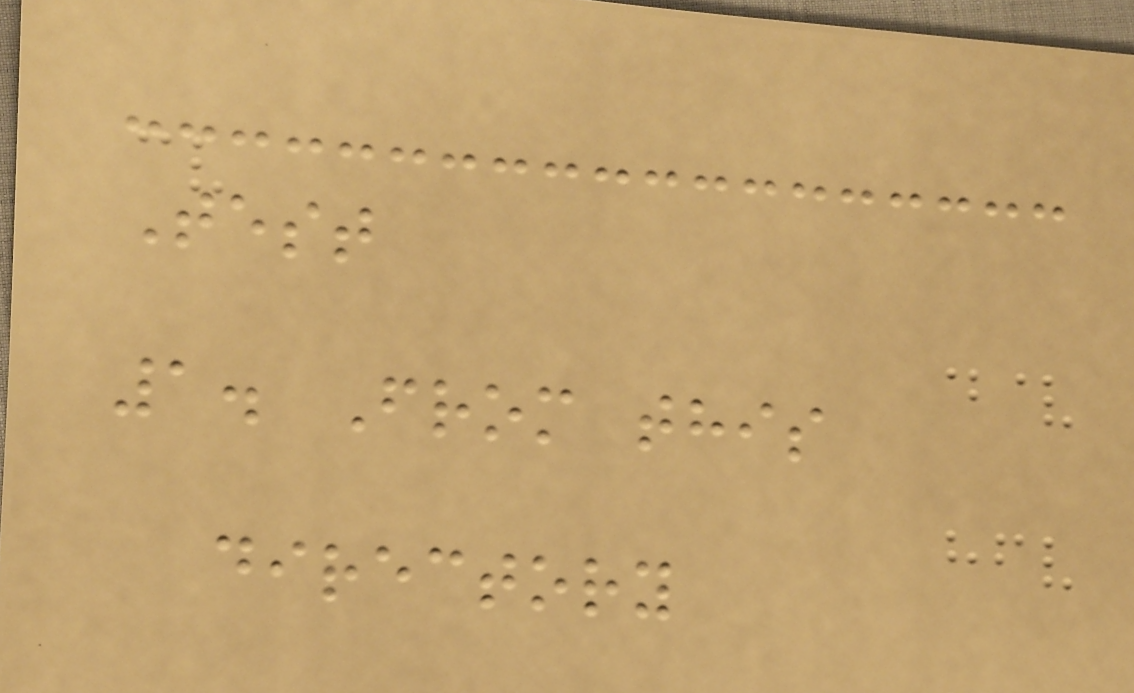Test
1. From this
directory
